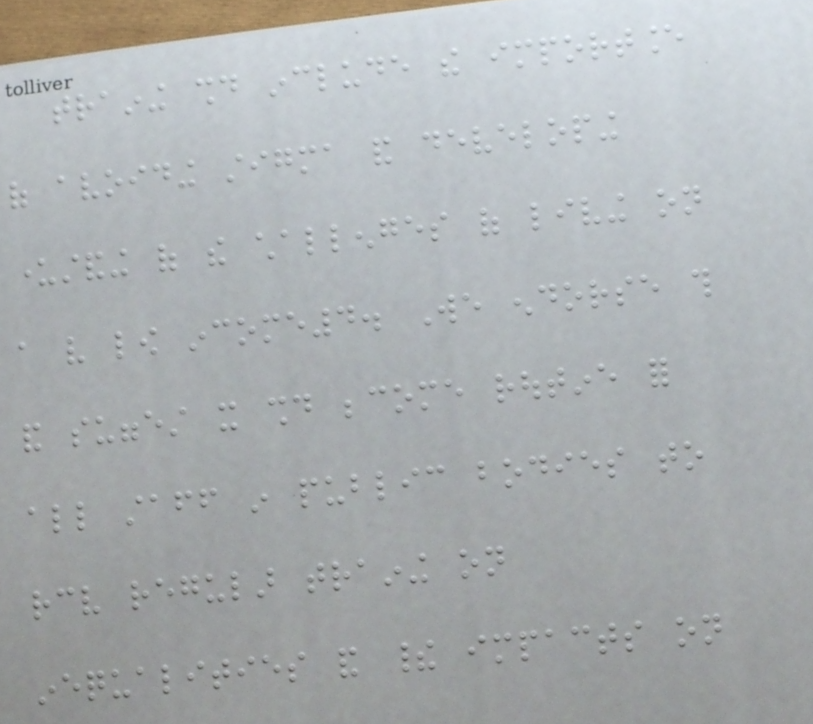training should include the importance
of avoiding stigma and developing
understanding of the challenges of living on
a very low income4. We endorse this
and suggest it should become routine for
all staff in public bodies to
receive regular training on
inequalities and their impacts on
